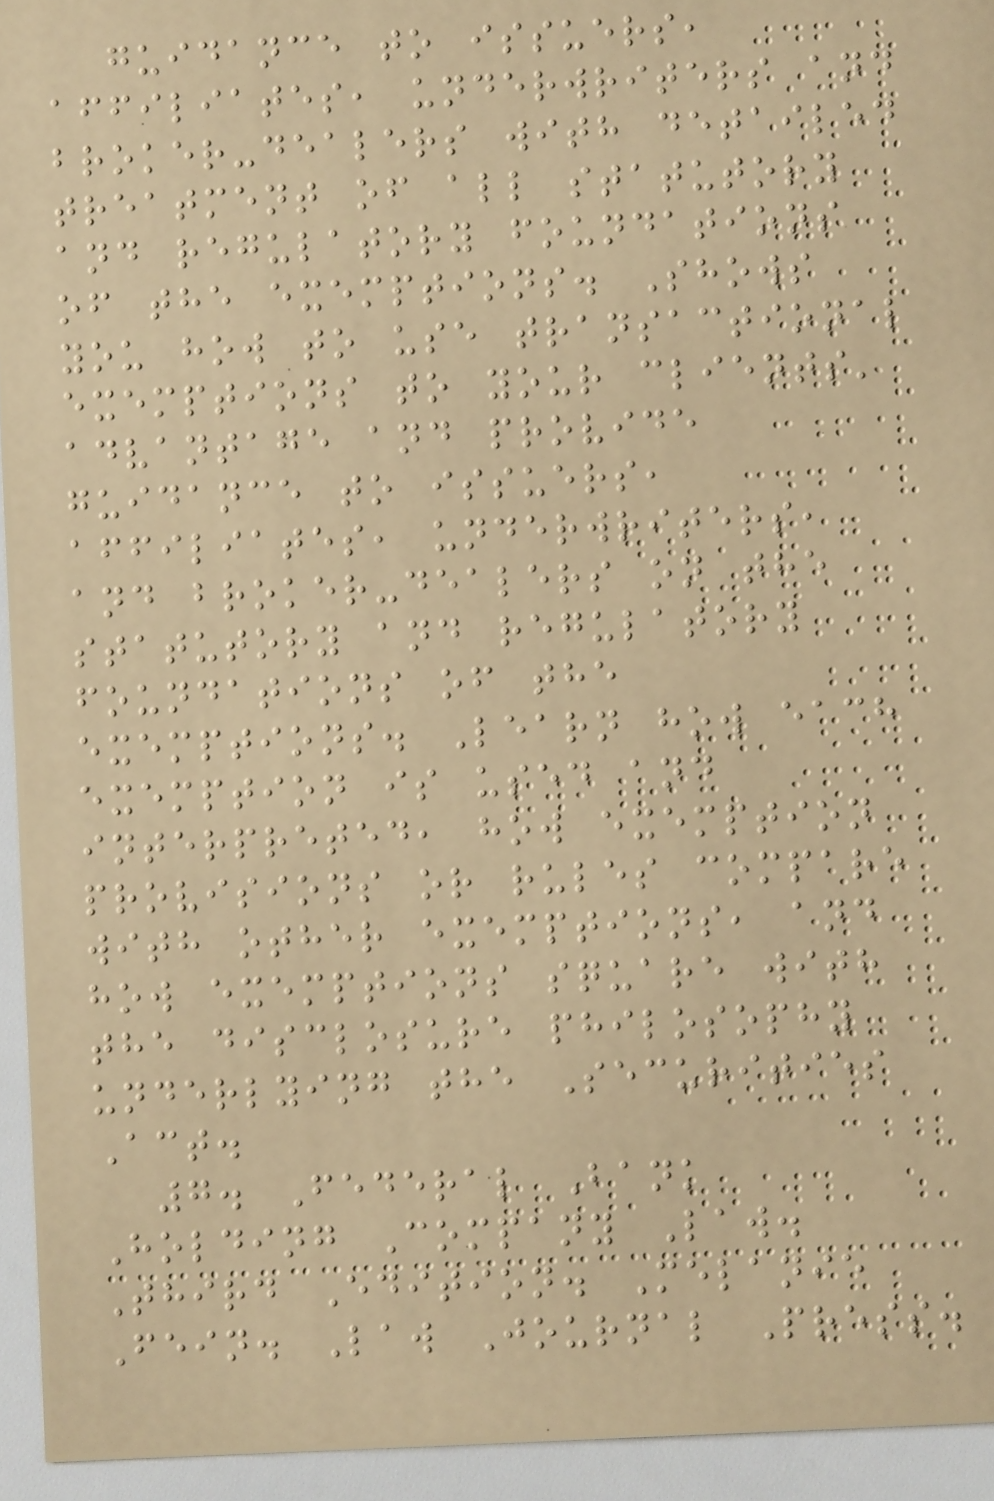guidance to issuers,
affiliates, underwriters and
broker-dealers with detailed
treatment of all statutory
and regulatory foundations
of the exemptions. Shows
you how to use transactional
exemptions to your clients'
advantage and provide
guidance to issuers,
affiliates, underwriters,
and broker-dealers on the
statutory and regulatory
foundations of the
exemptions. Learn how each
exemption is used and
interpreted, how exemption
provisions or rules compare
with other exemptions, and
how exemptions square with
the disclosure philosophy
underlying the Securities
Act.
7. Federal Bank
Holding Company Law.
Third Edition. Melanie
Fein. Law Journal Press.
